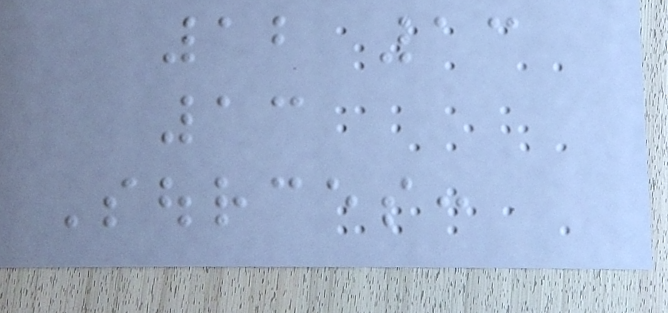12 13
13
Sources:
